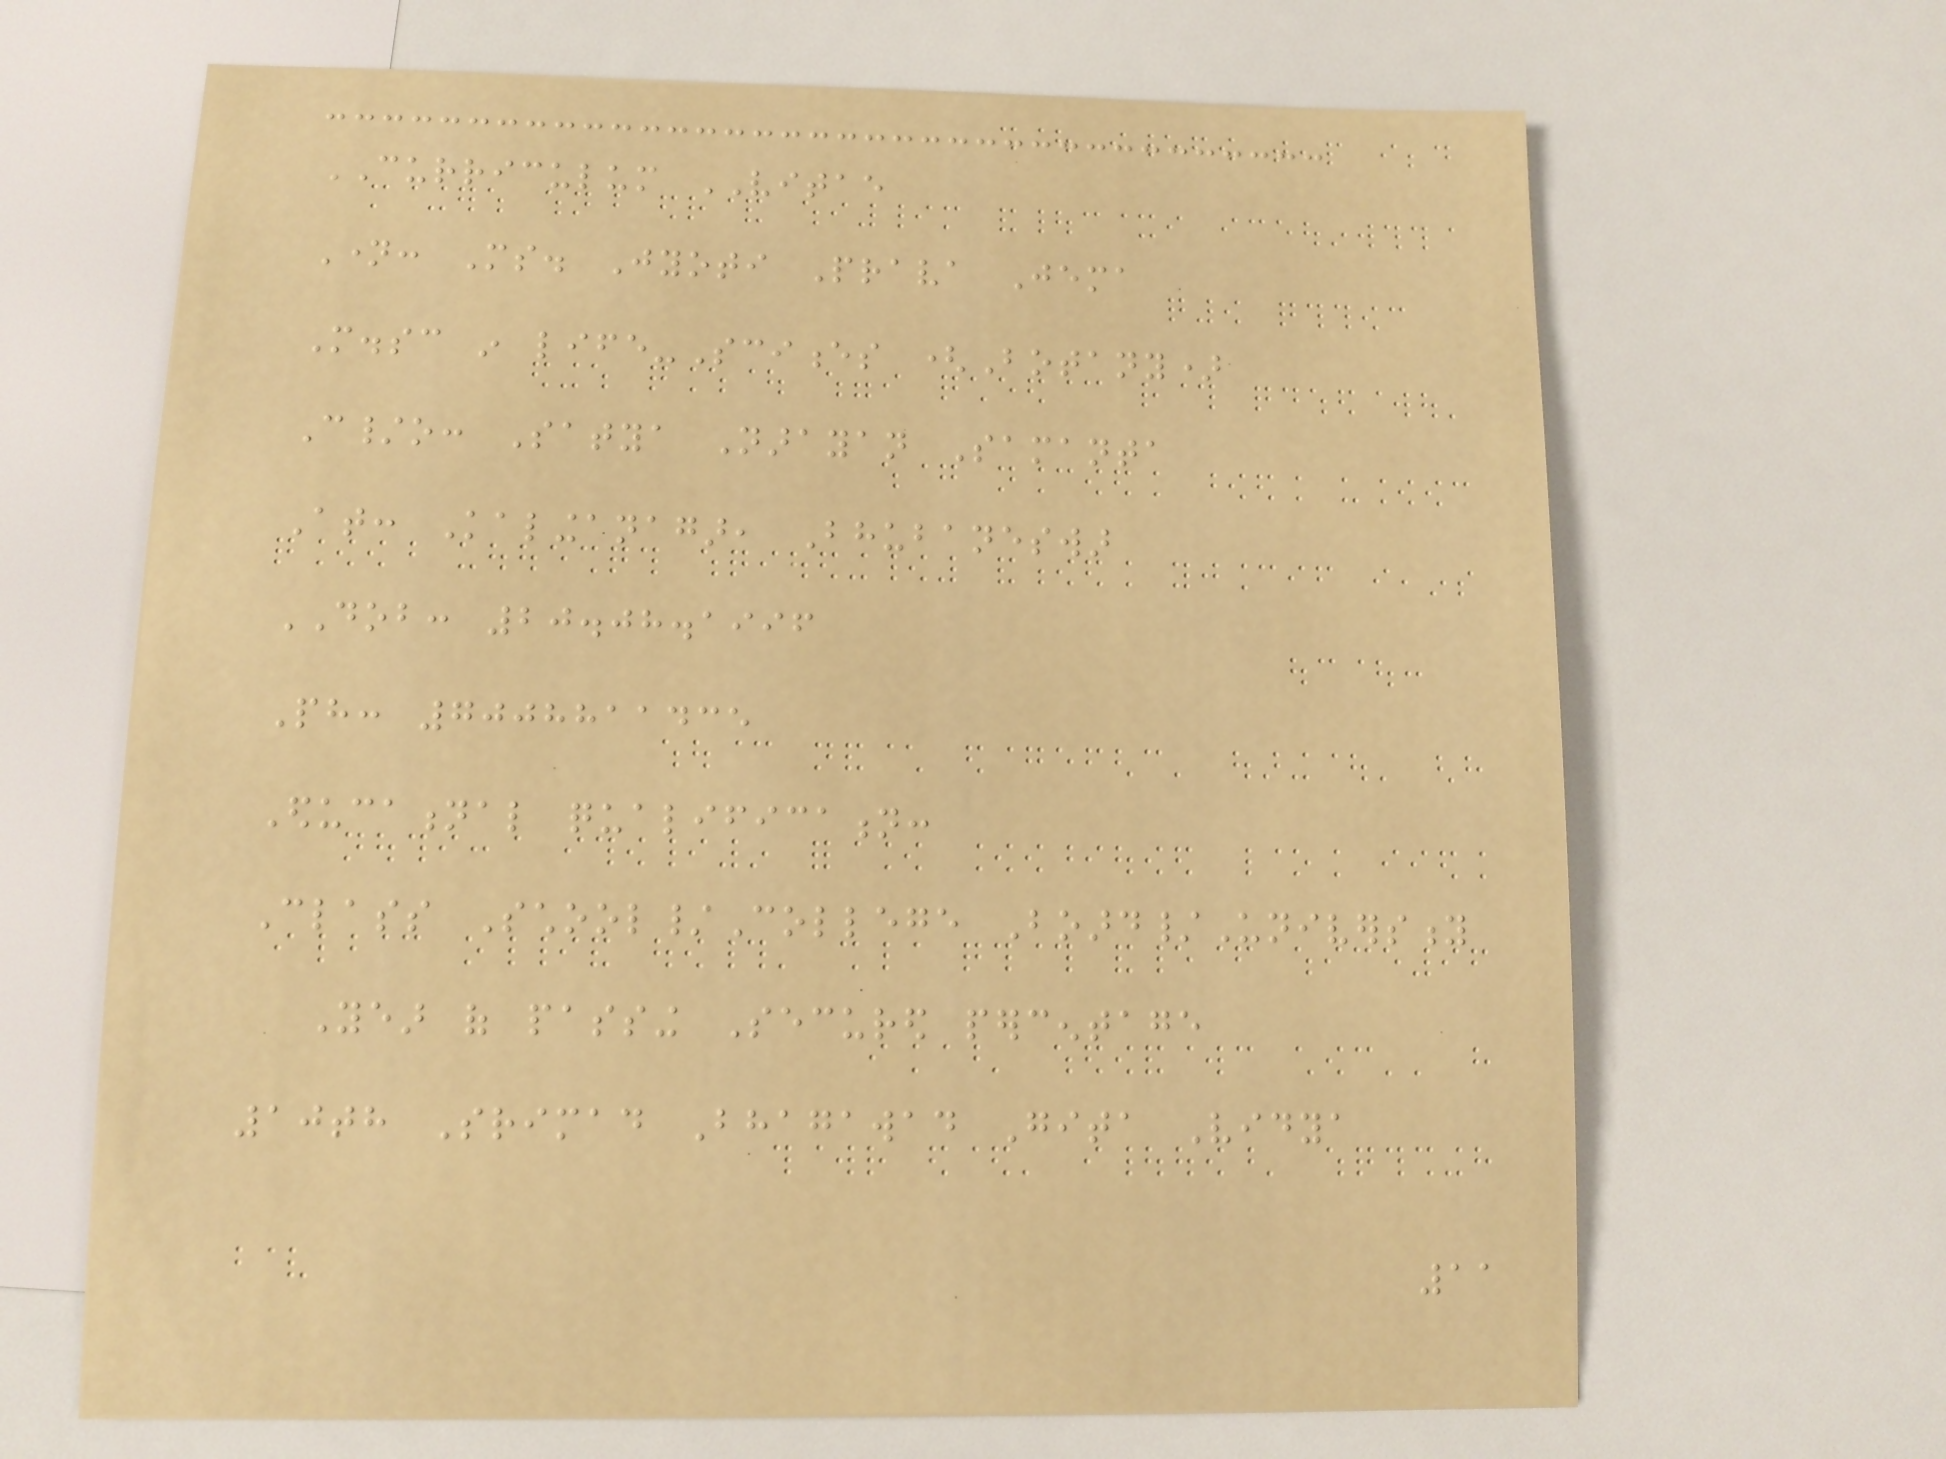CURRICULUM VITAE
Name: Ms. Jyoti Prava Jema
M.sc in life-Sciences (Botany)
C/o: Satya Narayan Samanta
At: Kalinganagar, Bhubaneswar
DOB: 20.08.1996
Ph: 7008811435
Educational qualification:
Class School/College Board/University
Year of passing Secured percentage
10th Srimad Bhagawad Gita Vidya
11
